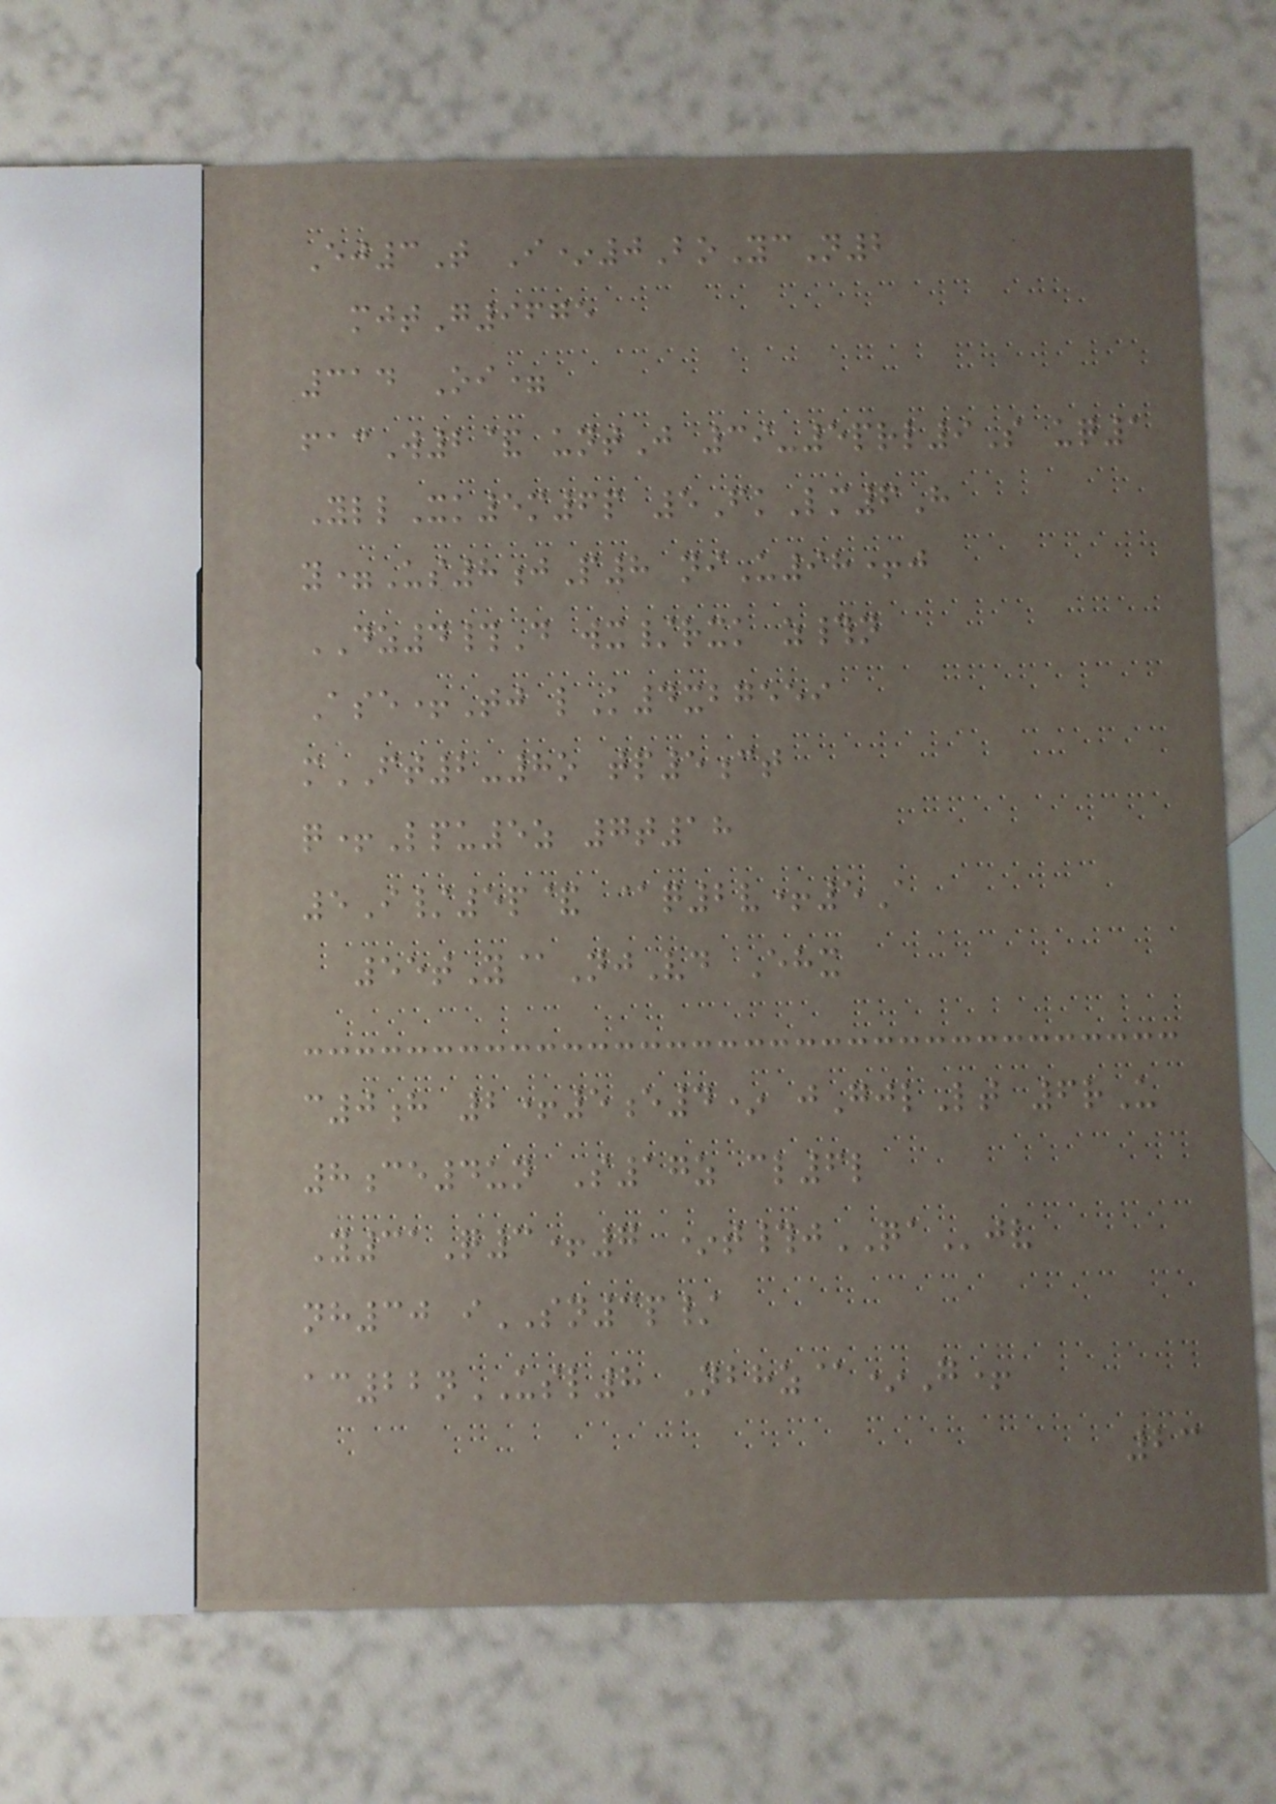Ej3T I*0BoYcN2
mjtG9675
314 Oi=
facW2& untJ 39-5prl9S uq1
YllXk5m6p 5FkLm6H
y=Us8jP8 niU98+j
DZ4#D wx/rxk z#n
Ase+Tj lK4xbgeei
mFT2-8o tp5ct
q+Lpu5z 7t18
5I/5p& @q2v+5A
55tY@NjVd Ehx
c0h 2+5e4* jGjlLt 6rU
8ce4un S17z cl6l
Y31Q3+7 *t#jQAjv
nh30 iSN3p/
ac22nUSL8 Nbhz@*G+
23
